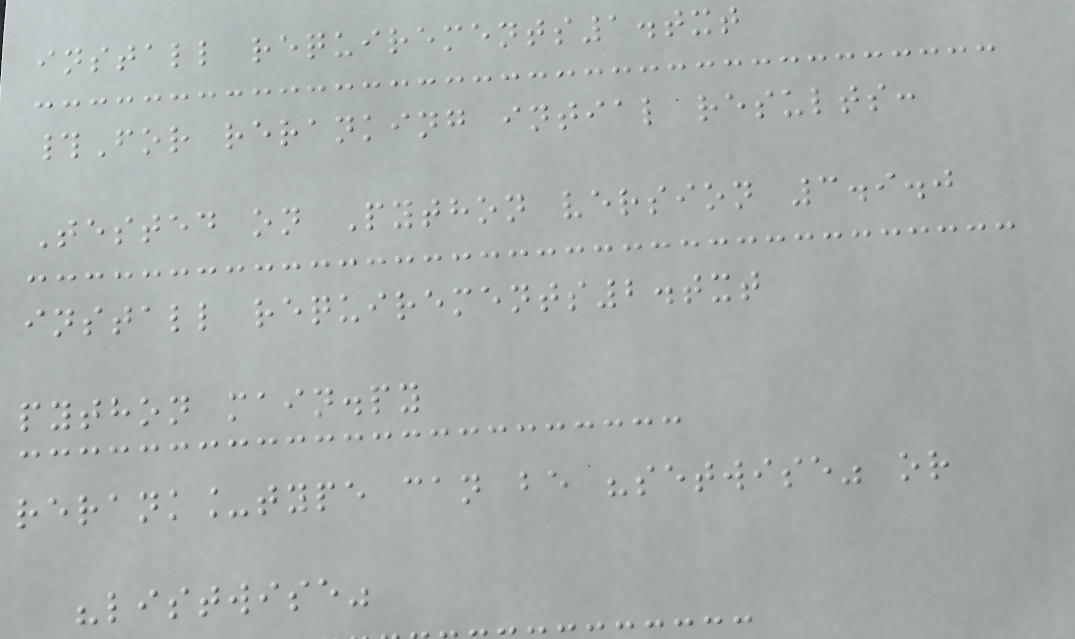install requirements1.txt
#For reranking intial results:
Tested on Python version 3.9.0
install requirements2.txt
python main.py
rerank_type can be "setwise" or
"listwise"
